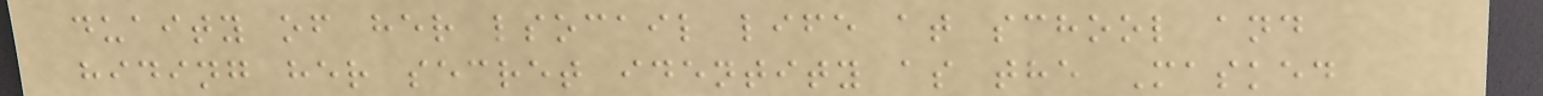duaity of her lsocail life at school and
hiding her secret identity as the Masked
